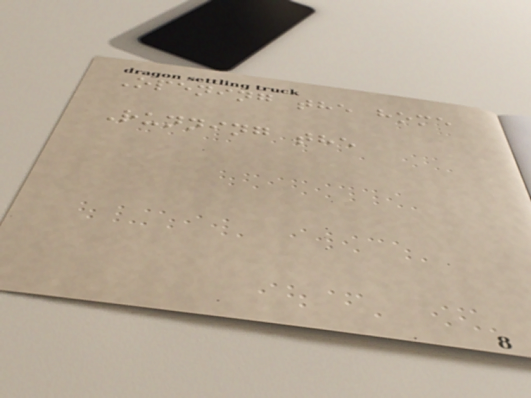Opening the home
Running the
